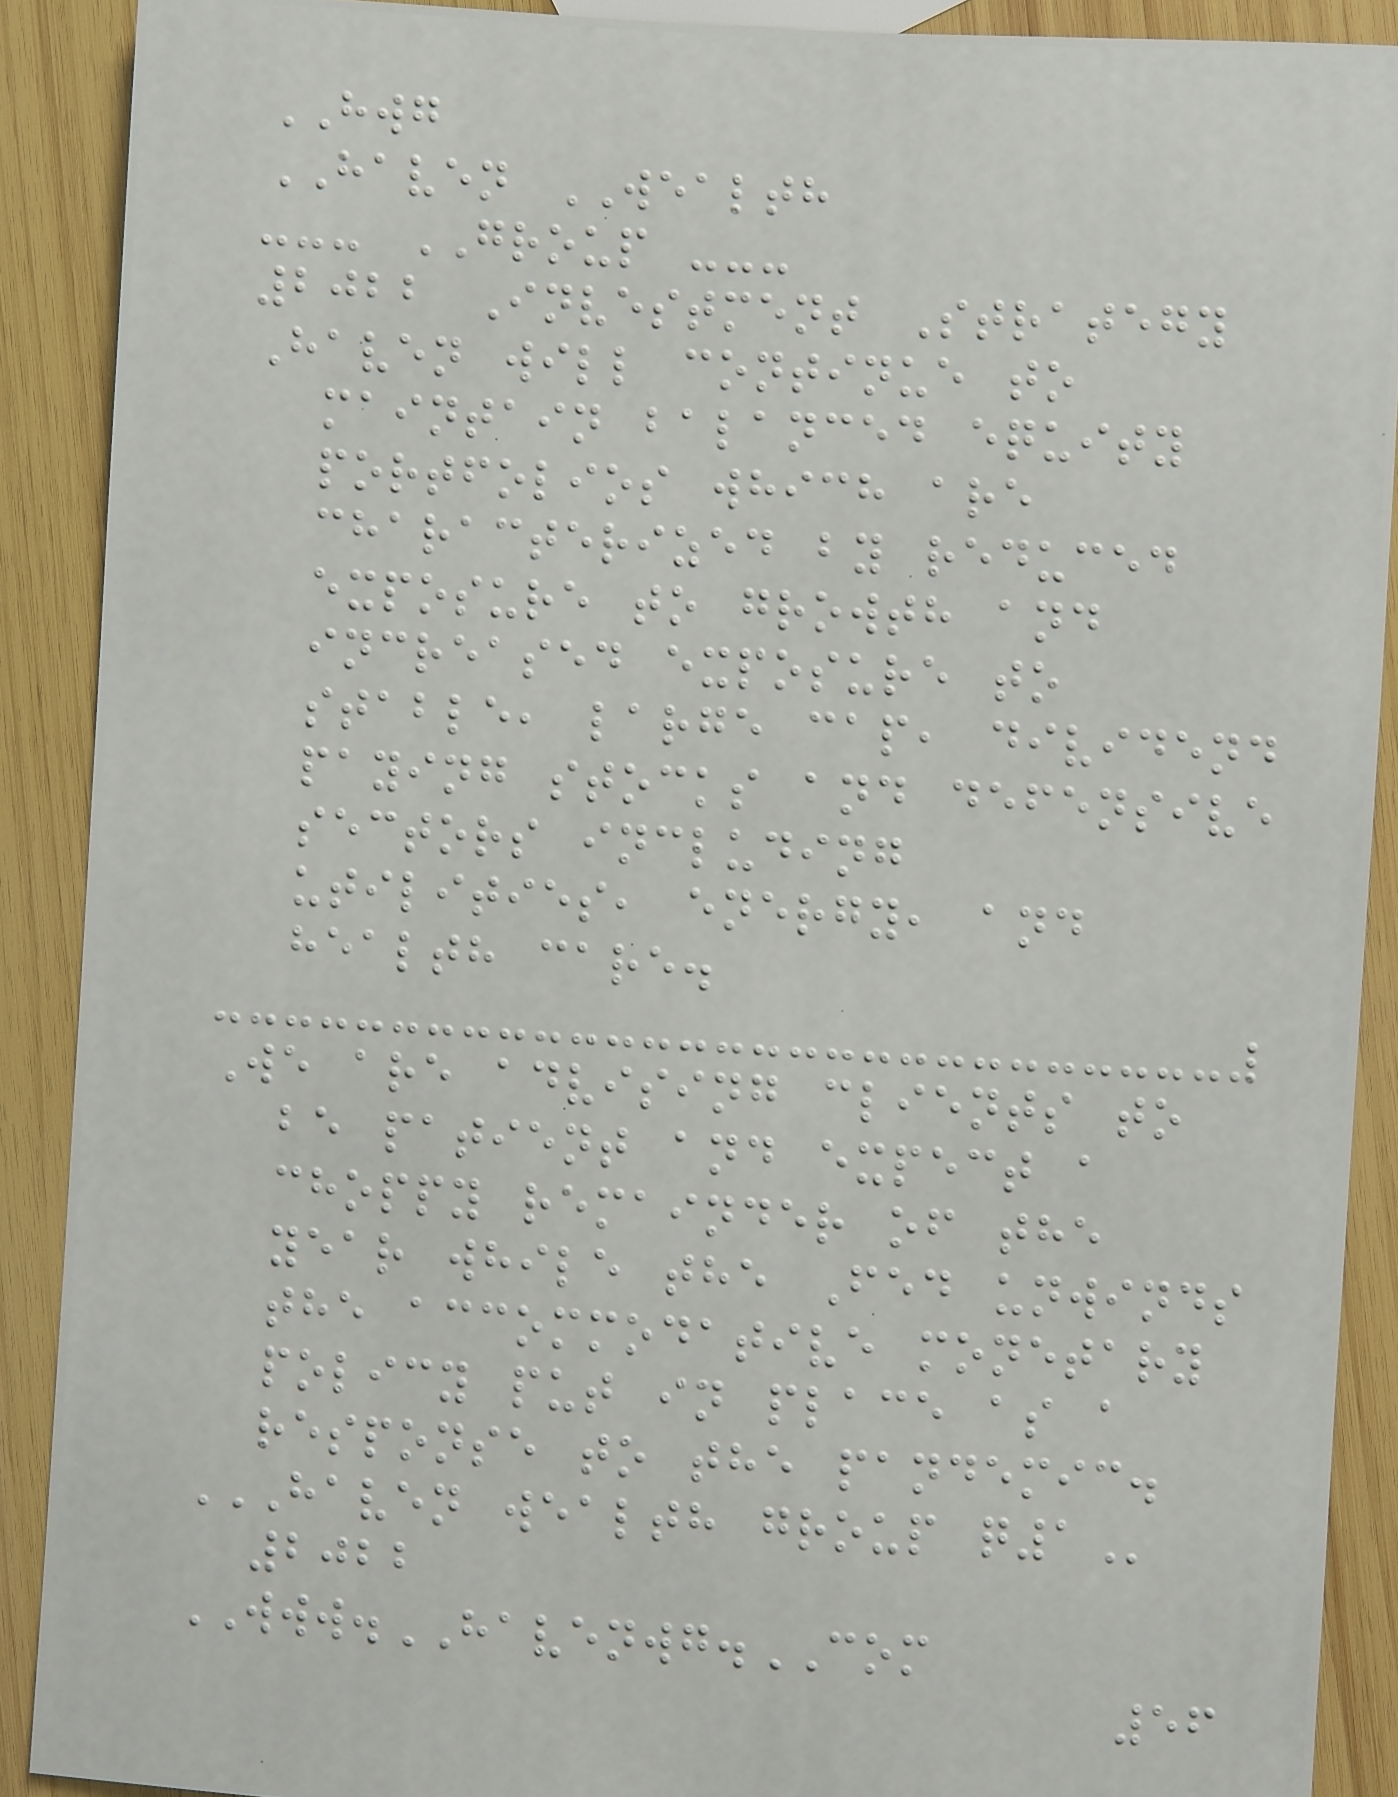HWG
HAVEN WEALTH
--- GROUP ---
2022 Investment Strategy
Haven will continue to
maintain balanced equity
portfolios which are
characterized by reduced
exposure to growth and
increased exposure to
stable, large cap, dividend
paying stocks and defensive
sectors including
utilities, energy, and
health care.
We are advising clients to
be patient and expect a
choppy remainder of the
year while the Fed unwinds
the accommodative monetary
policy put in place as a
response to the pandemic.
HAVEN WEALTH GROUP Q1
2022
WWW.HAVENWG.COM
56
